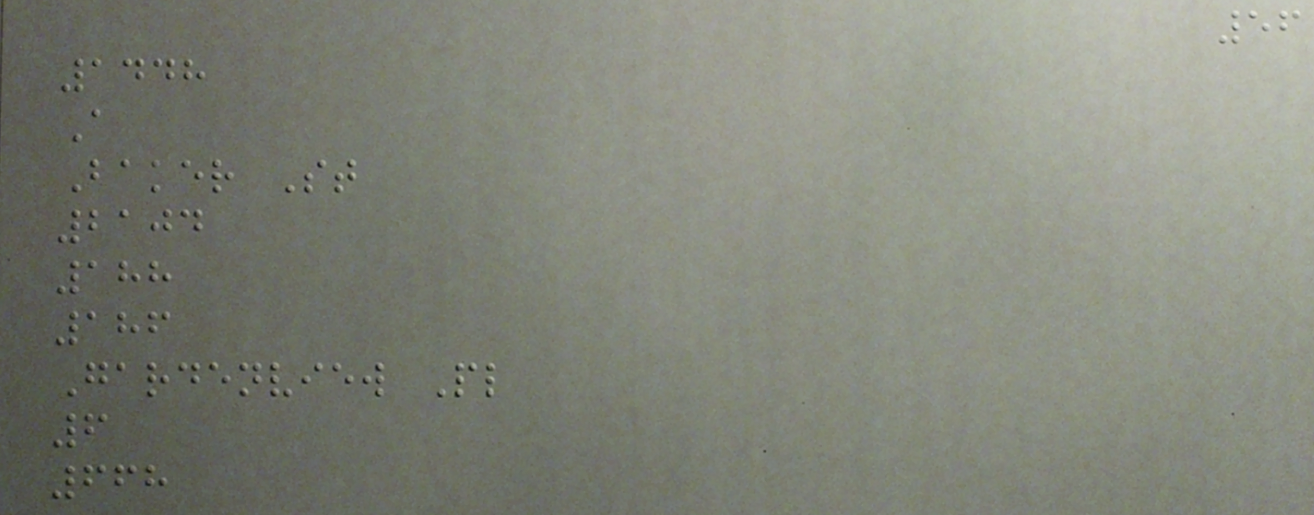56
1448
A
Baker St
2104
188
186
Gardenview Pl
6
668
